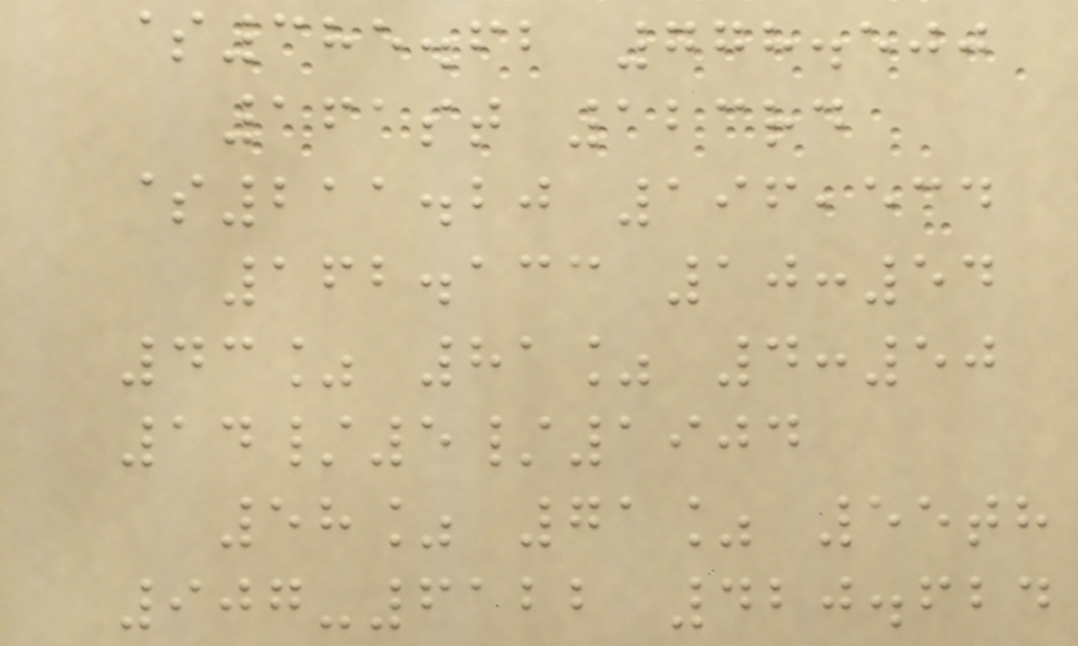$385.62 778.500
161st 123rd
$211.20 196,534
162.133 10:54
43% 81% 4:50
14/5/1904
58% 71% 55th
907-6122 420.624
